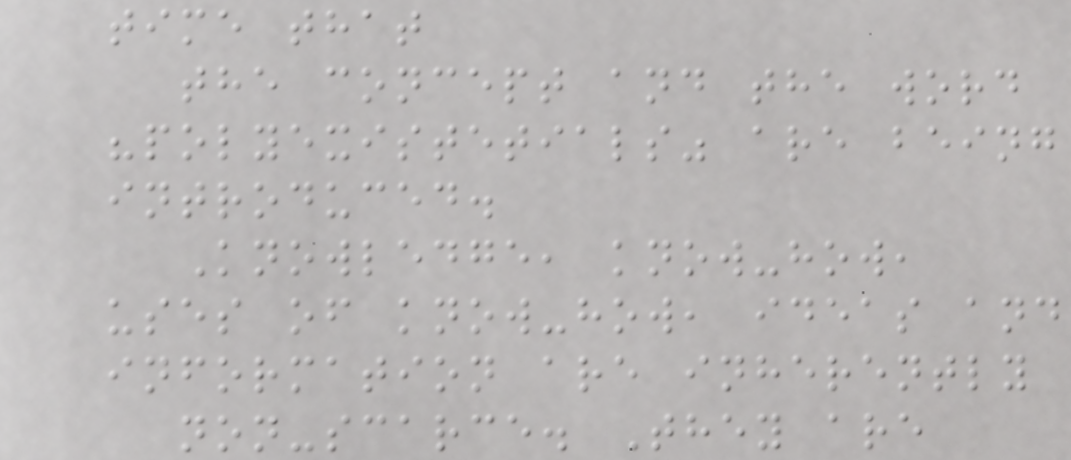time that
the concept and the word
"polyexistetials" are being
introduced.
Knowledge, know-how,
uses of know-how, ideas and
information are inherently
non-scarce. They are
